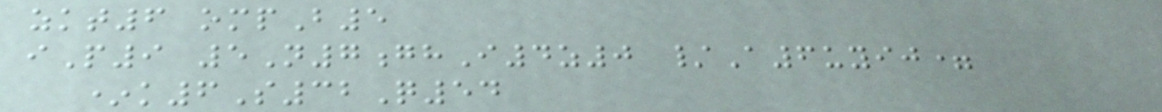zkt6 ompB5
iP9 5N7ghI4z0 /A6uyij=
*k6S32Q54
